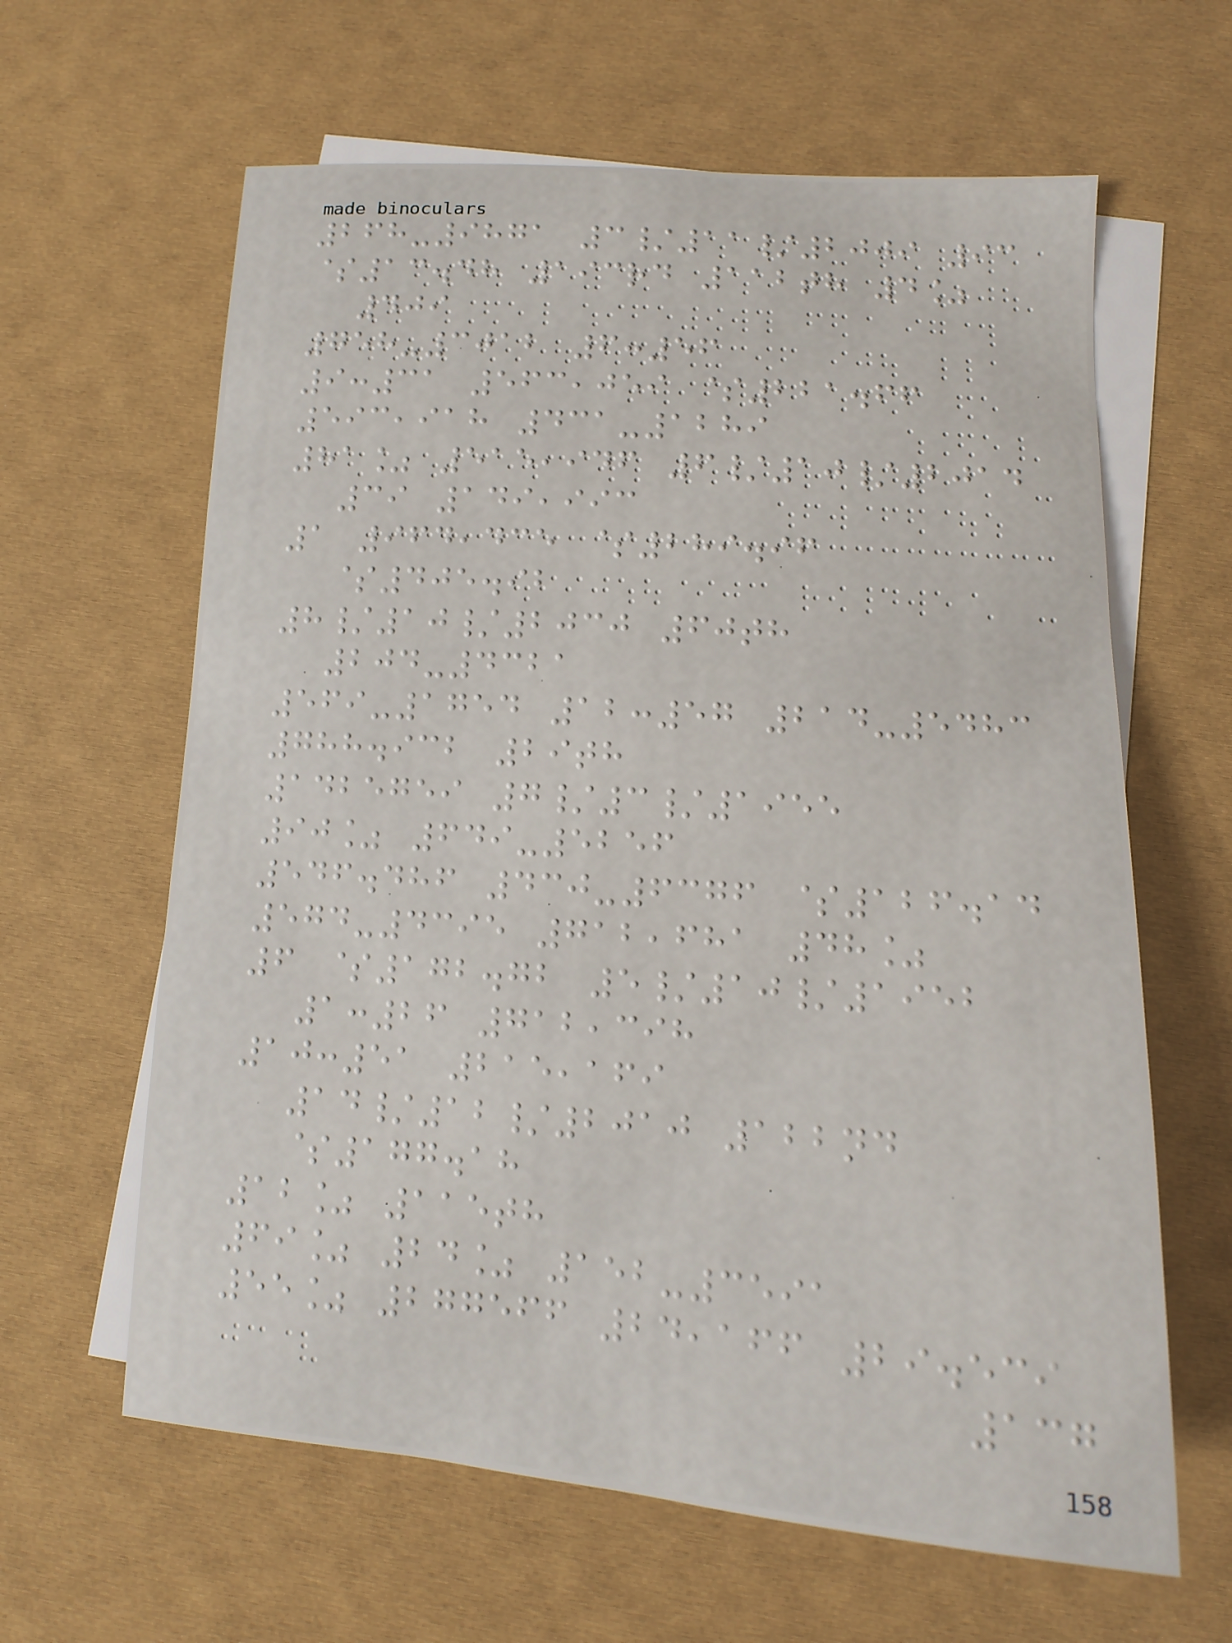268-9871 3/11/2009 93
$13.48 193rd 112th 4%
409
758-3012 6:56
9:31 563,059 $221.66
593,918 431-1289
81% 515,946 6/10/2014
39 149,993
1 964,435 $289.96
$405.92
8/10/2030 60th
204-4321
569-1754 12:57 214-5483
788.932 29th
1425759 7/3/1955
90% 649-5256
546.486 430-6376 $126.14
574-4395 712,681 48%
6 $172.72 5/10/1952
1:26 712,398
10:51 215,169
14/12/2010 122nd
$177.18
12% 115th
69% 24% 152-3591
55% 277566 24,166 29.539
137
